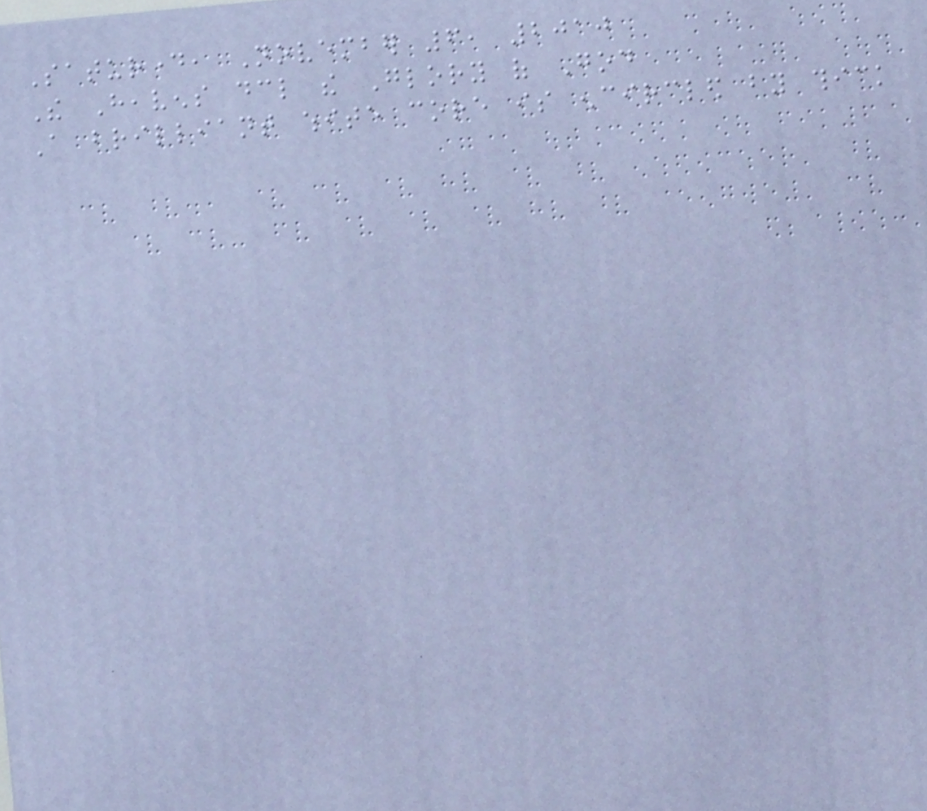Saturday, November 6, 2010
The Heavens declare the Glory of God
A brilliant white core is encircled by thick
